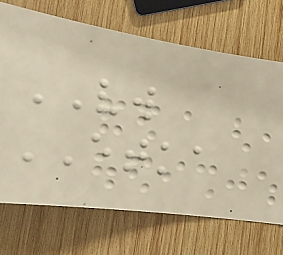VW
ETKA
